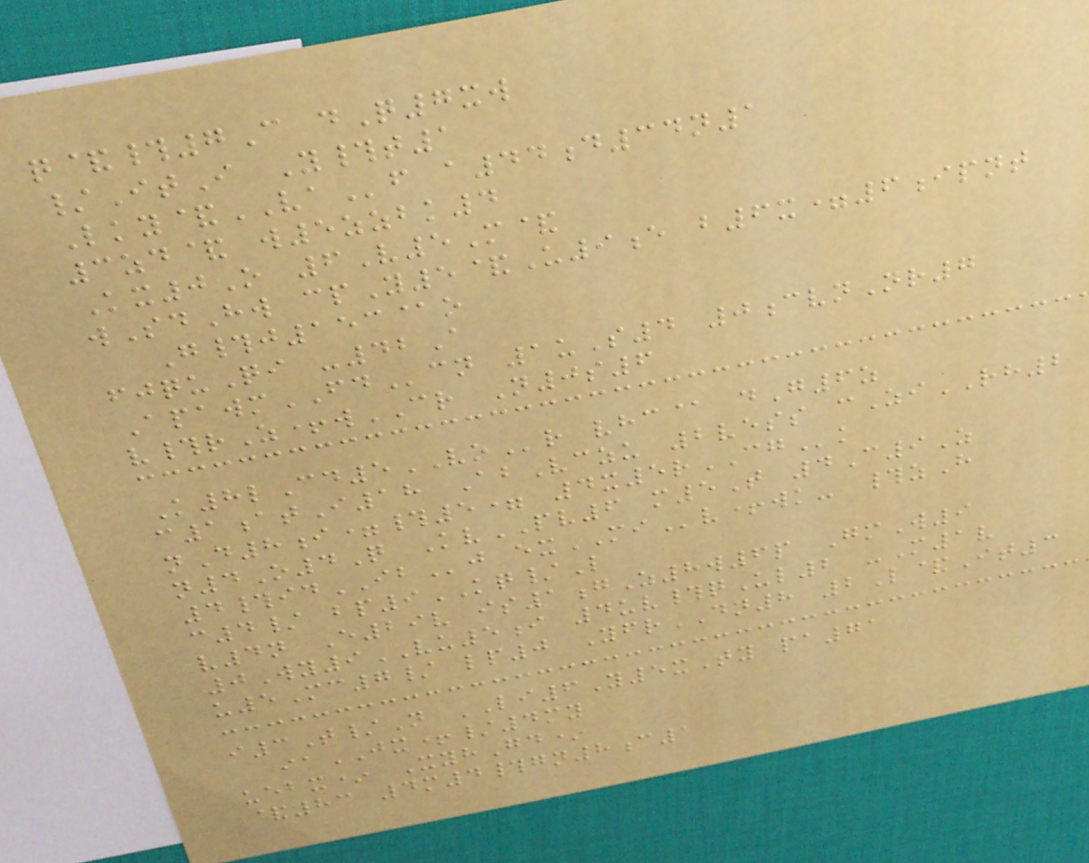q&#7C dQ7xw
/ItI Y#t1
Lky&VAf a44d34n1
3zd& w5zzbk4
Kx0O 6V5M&
wSdHw cpY5&U9e b6x=6ipnt
G#j153@o
fjquQi -42A
ApawmFDcn 1uS4 0cvnNr7
v#rZ+wCR N0s6
K8lCd5VOr vhc@ dG6z
c1atI18 AbVczu 2vess cZiRH2
nD8i=#5= 4x5rCGk
n4O4Q KvPV6 m5T 4C9Z
4#idIBj exMIv+wk- #zH
c4/ bp9KQ/L
v4n E29v is1gZ8w6p GmW9
0Wy9VU5i 4uv#qUl2 -M1v
u5Mc7/ lp0 YfrDN8 2L&It3
i3T/N LI6Y5xTy pa71
iaJX+/4my
uebx* XyhGd*
&83 4m4#gn8c1
